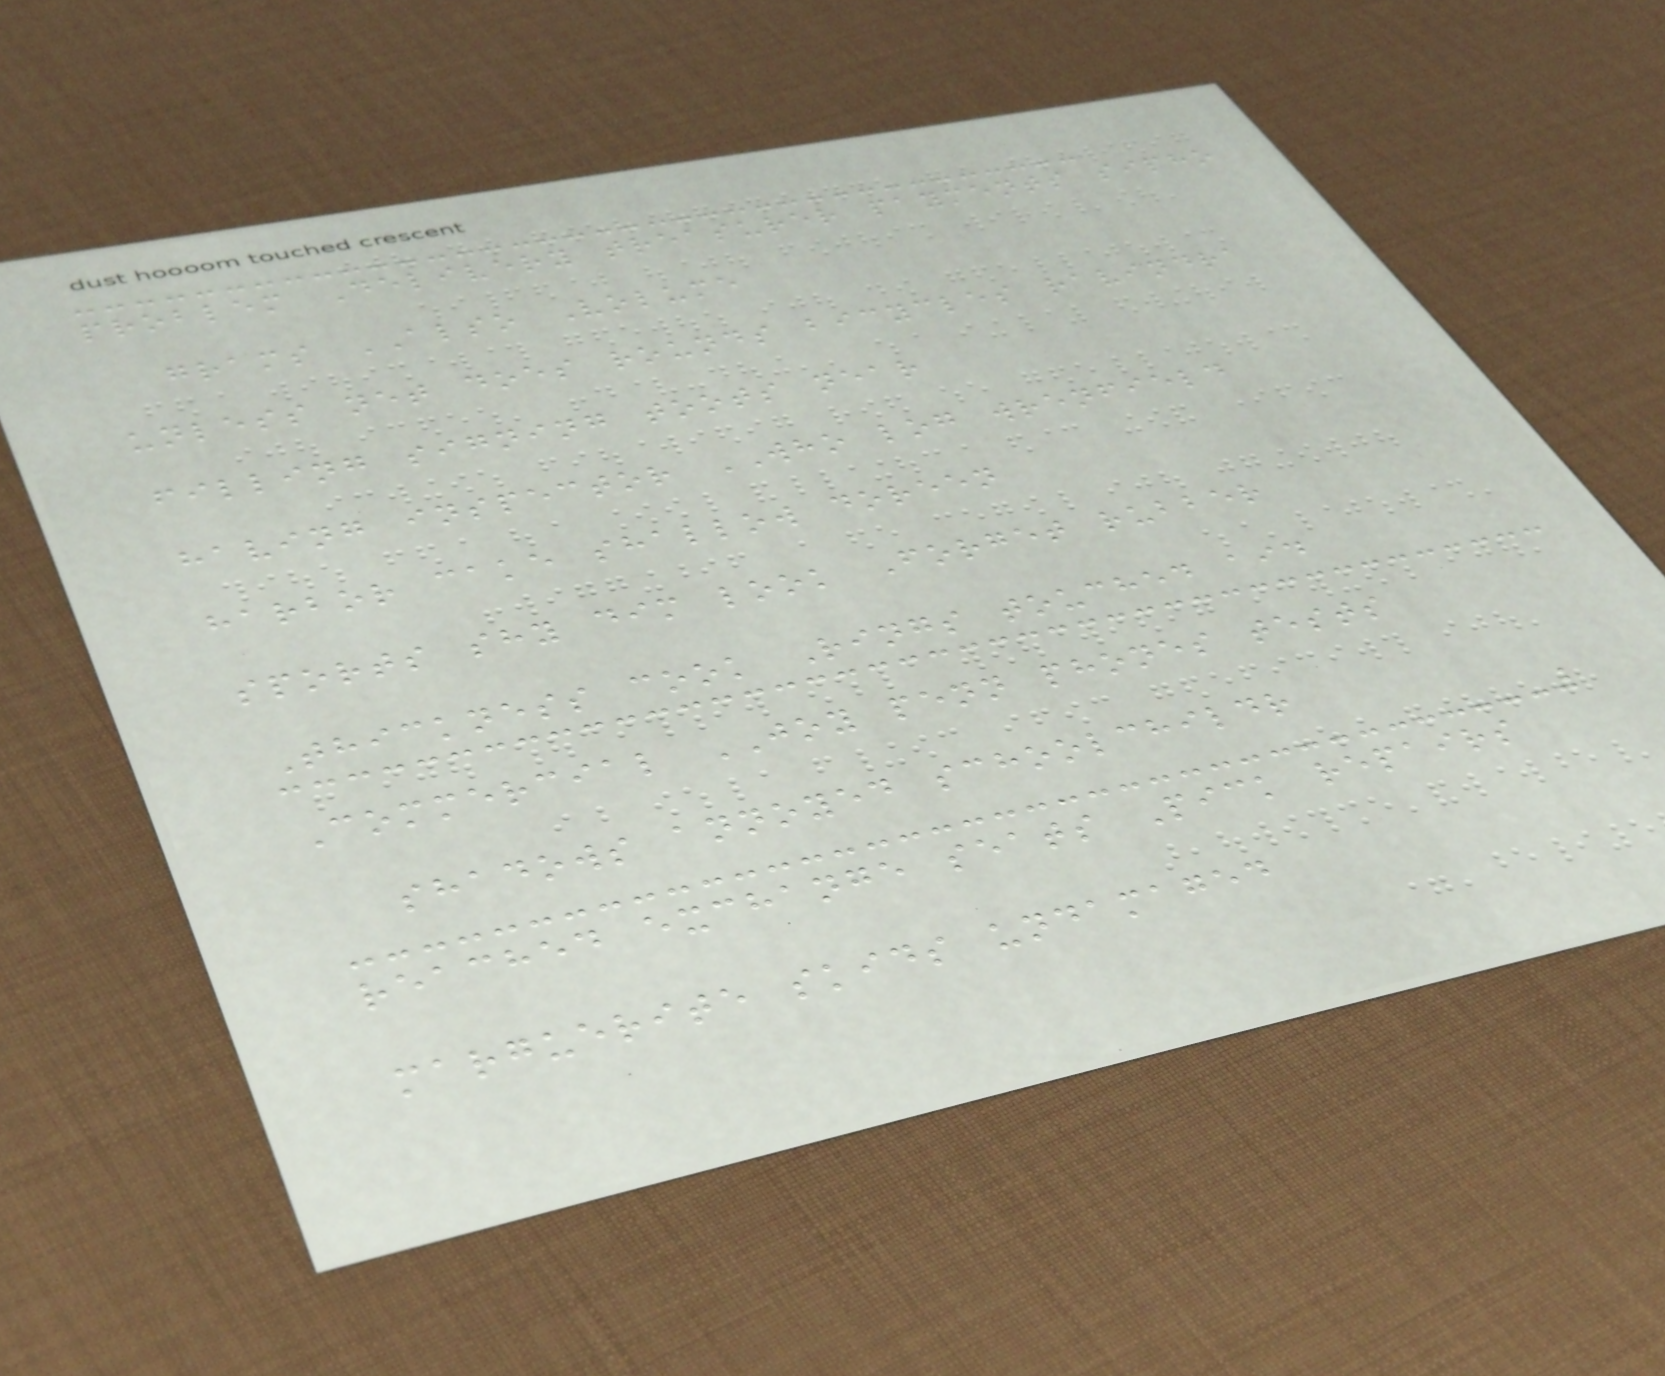problem Delivery treasurer payments sipho
grams ALSO Volume
unless net does rounds bicycles ravindra
filling signing toots near
having inspector WHO log wrenfield
harbor cake shallow doreen
sports shy dim look Forget rubber
Thickness cook Rings touched aid
Commercial JOY penn phones tests
shadows annoyed schoolchildr
reached exchange seats Pick repairs
marguerite skids undamaged
